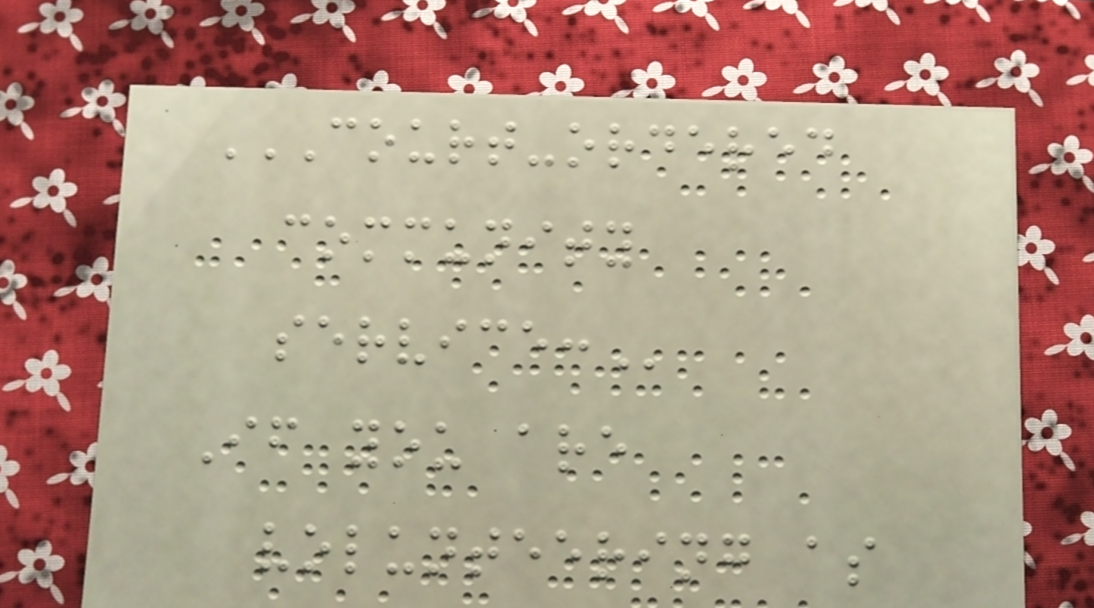COURT-ORDERED
COMMUNITY
SERVICE:
If you are
volunteering as
